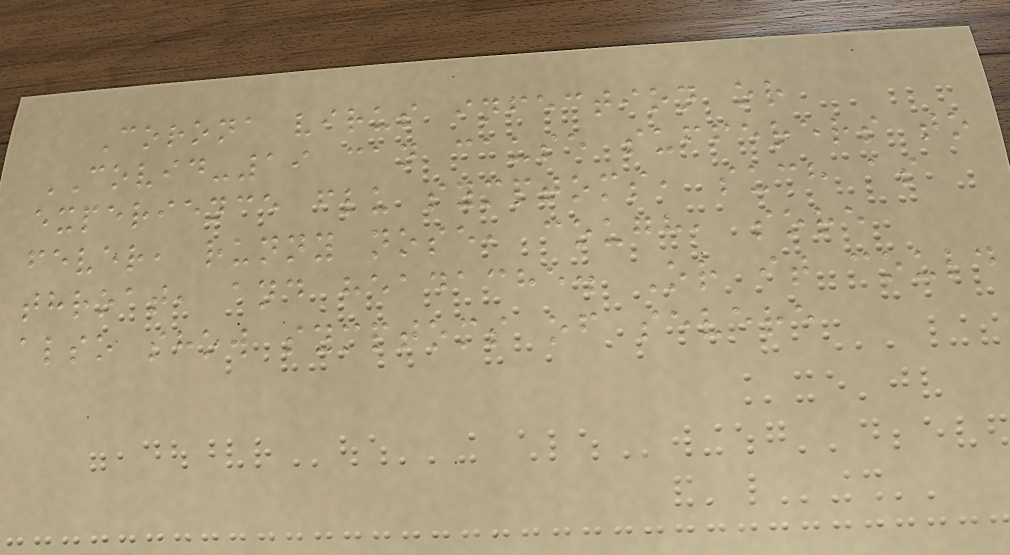Corona virus infection or
COVID-19 can cause sufferers to
experience flu symptoms, such as
fever, runny nose, cough, sore
throat, and headache. Or it could
also show symptoms of severe
